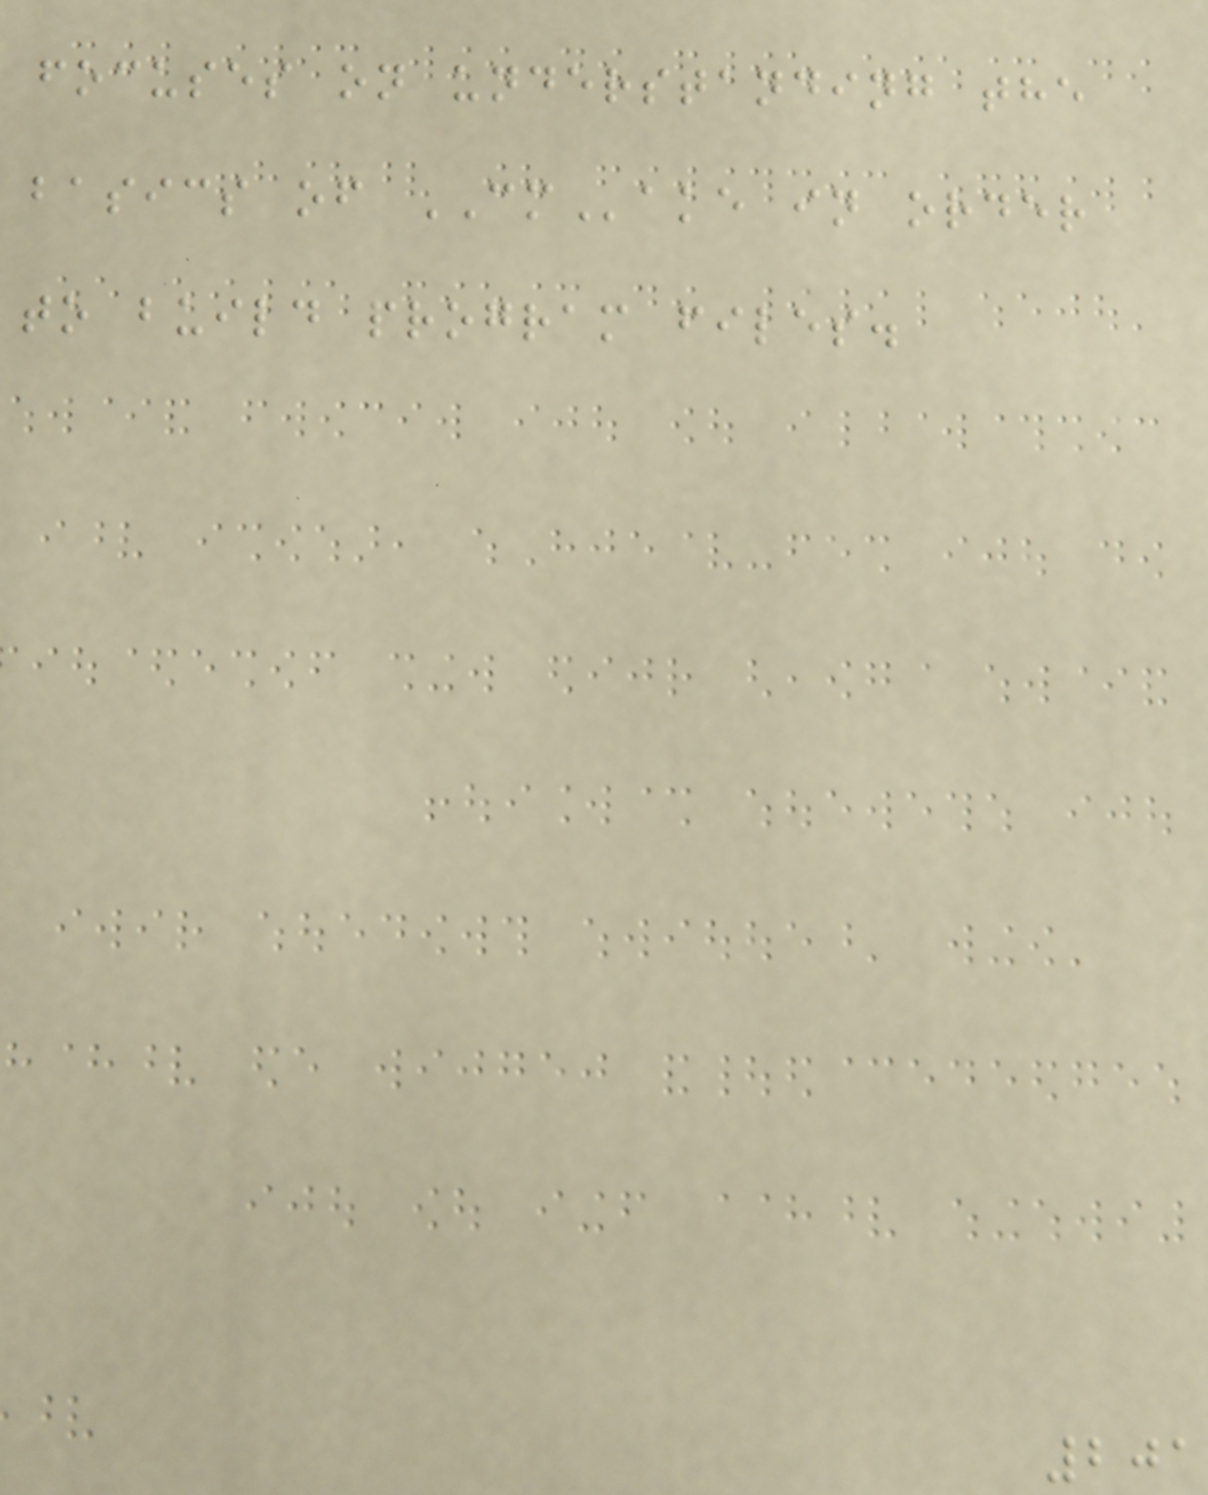focuses on understanding the
basics of CMake in order
to build program files.
201
